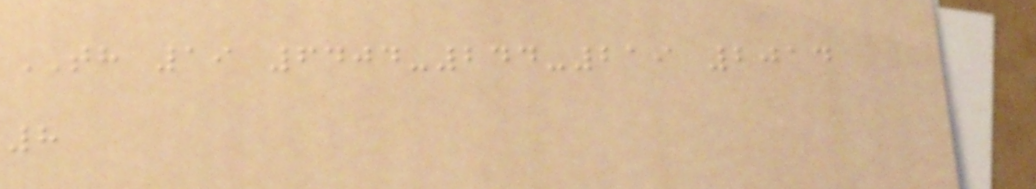TH 19 6404-244-219 2014
8
